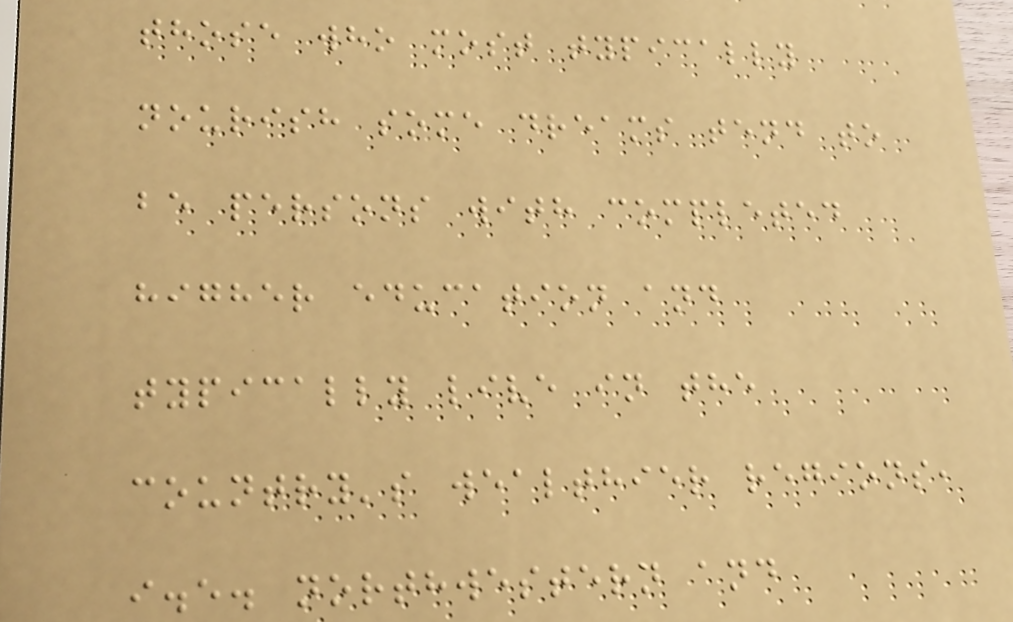those who most typically
nourish some dreams tend to
be persons with completed
higher education and
typically live in the
country's wealthier regions,
i.e. northwestern and
